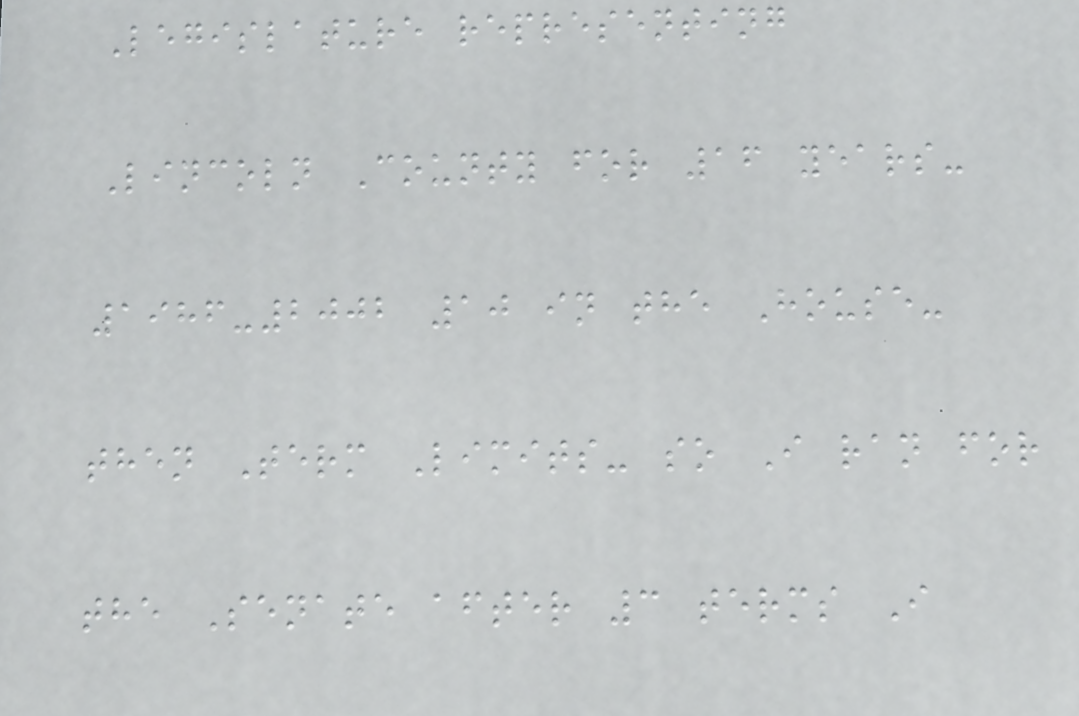Legislature representing
Lincoln County for 16 years-
1986-2002 10 in the House-
then Term Limits- so I ran for
the Senate after 3 terms I
